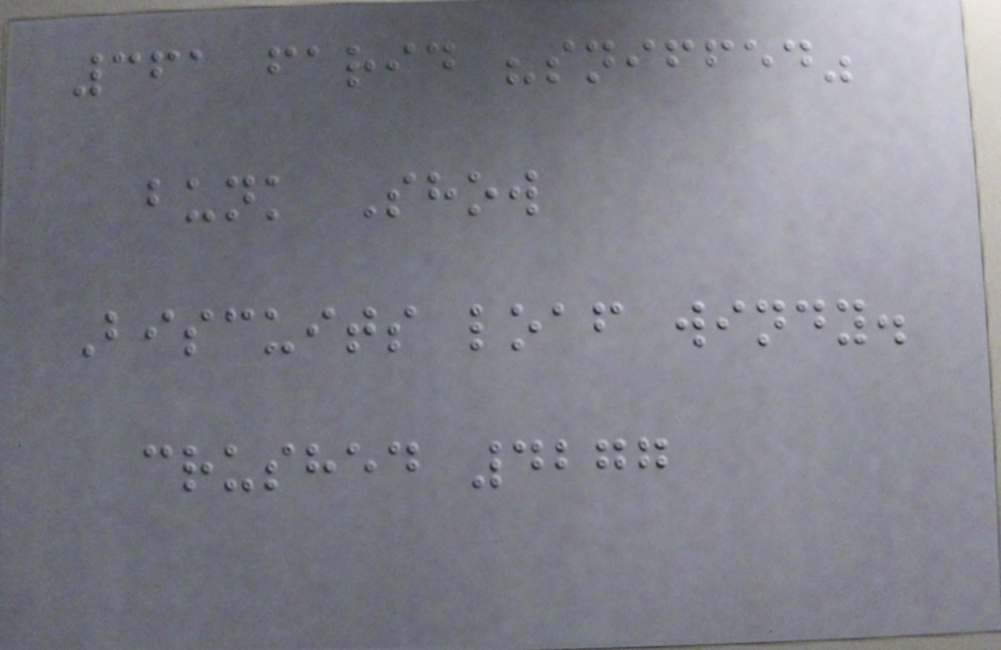361 farid "sniffed"
bunk Show
Biscuits loaf windy.
crushed 4277
